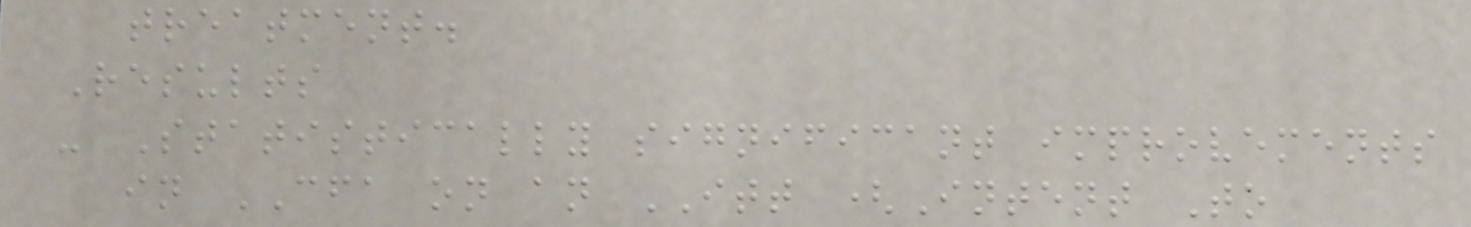treatment.
Results
- Statistically significant improvements
in CFA on an ITT (Intent To
